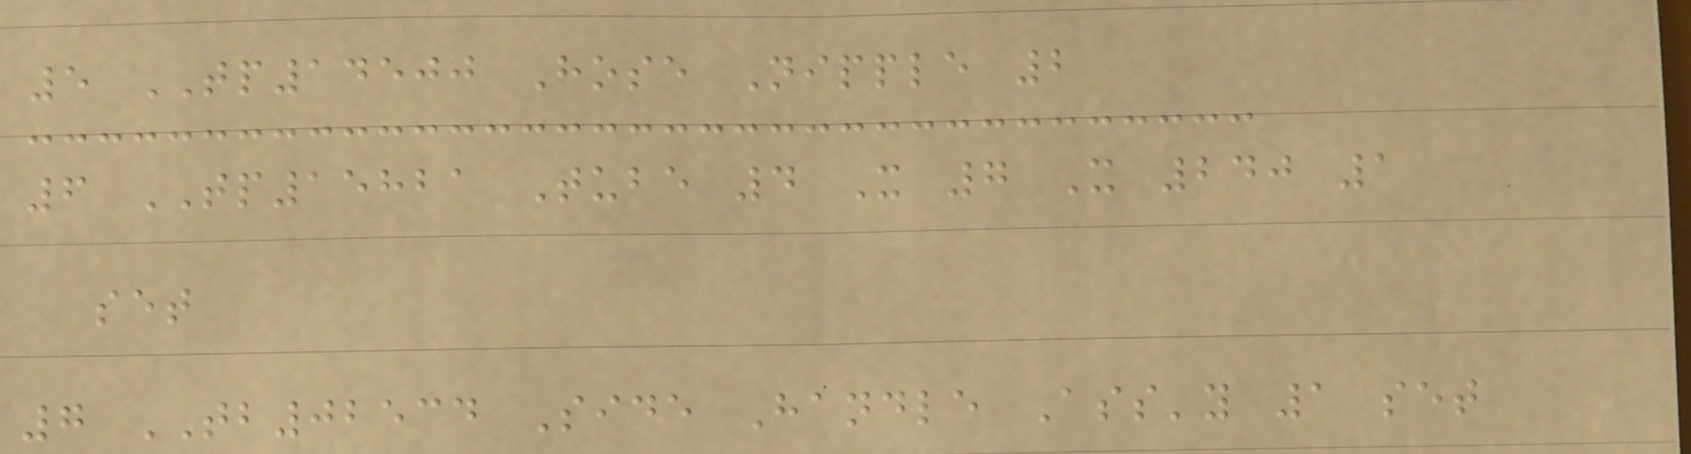5 TP14500 Hose Nipple 2
6 TP15821 Tube 4 X 7 X 240 1
set
7 TB02534 Side Handle Ass'y 1 set
